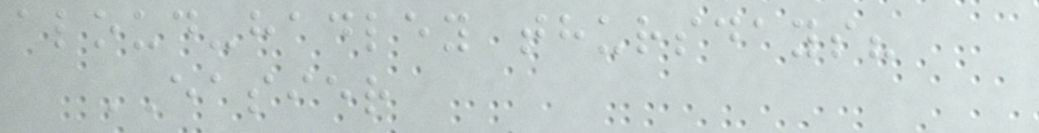aloud-hadley thursdays?
EASIER
